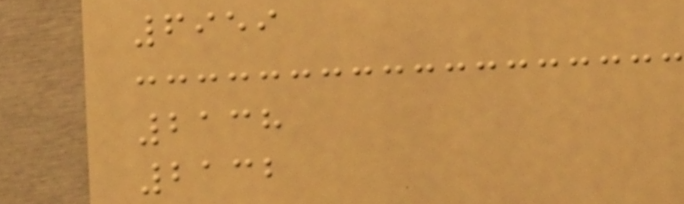6959
2138
2132
